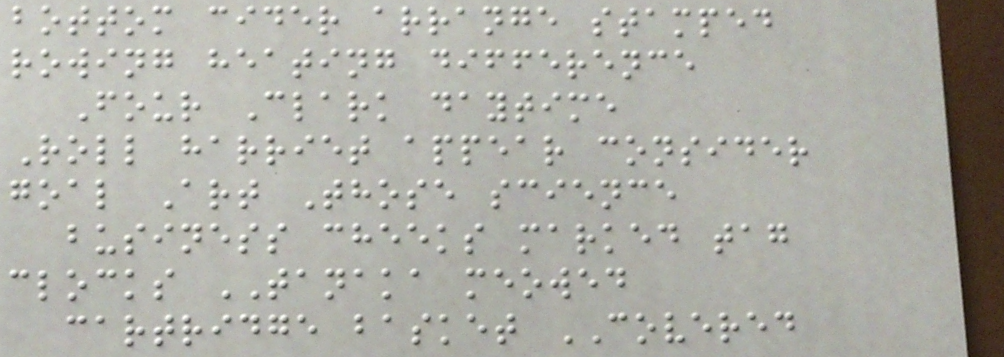bottom cider arrange stamped
rowing heating difference
Four Clark daytime
Roll harriet appear consider
goal Art Those science
business cheeks marked tag
clocks TANAKA meowed
cartridge basket COVERED
